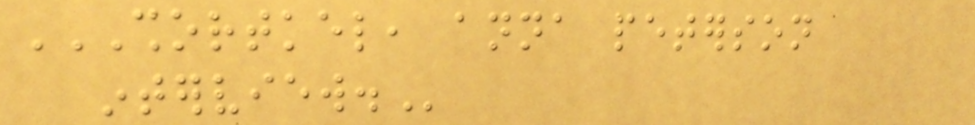SHORTKEL, ANNA PETERSON
INTERVIEW.
